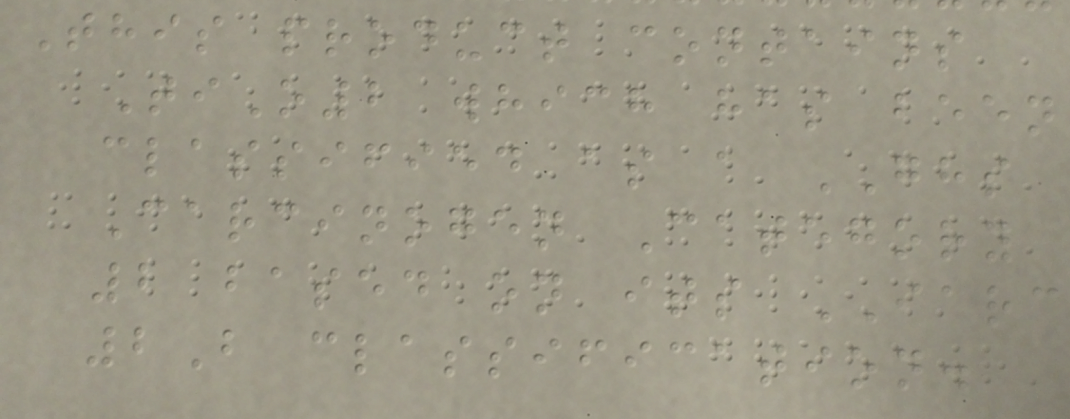This product contains
TiO2 which has been
classified as a GHS
Carcinogen Category
2 based on its IARC
2B classification.
